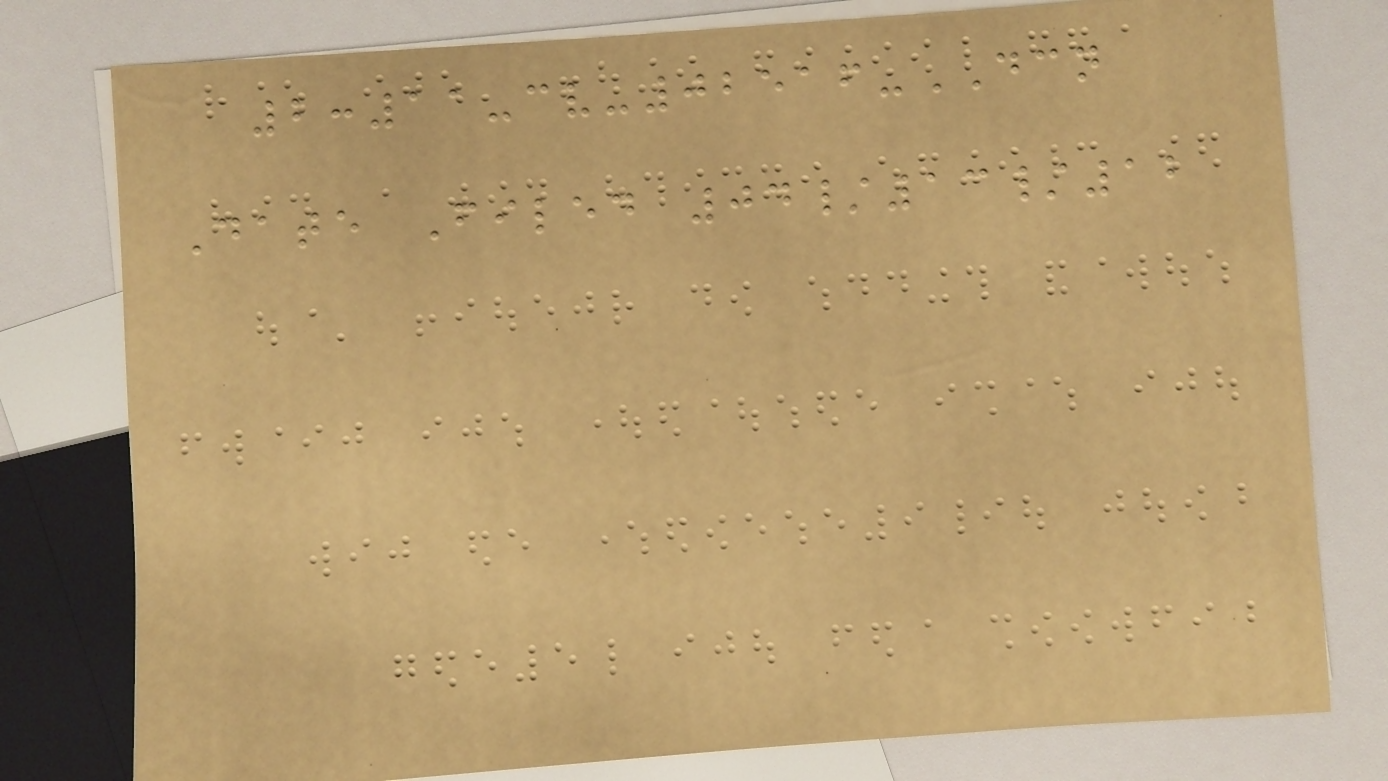2:11-cv-02516-DCN
Date Filed 04/13/12
